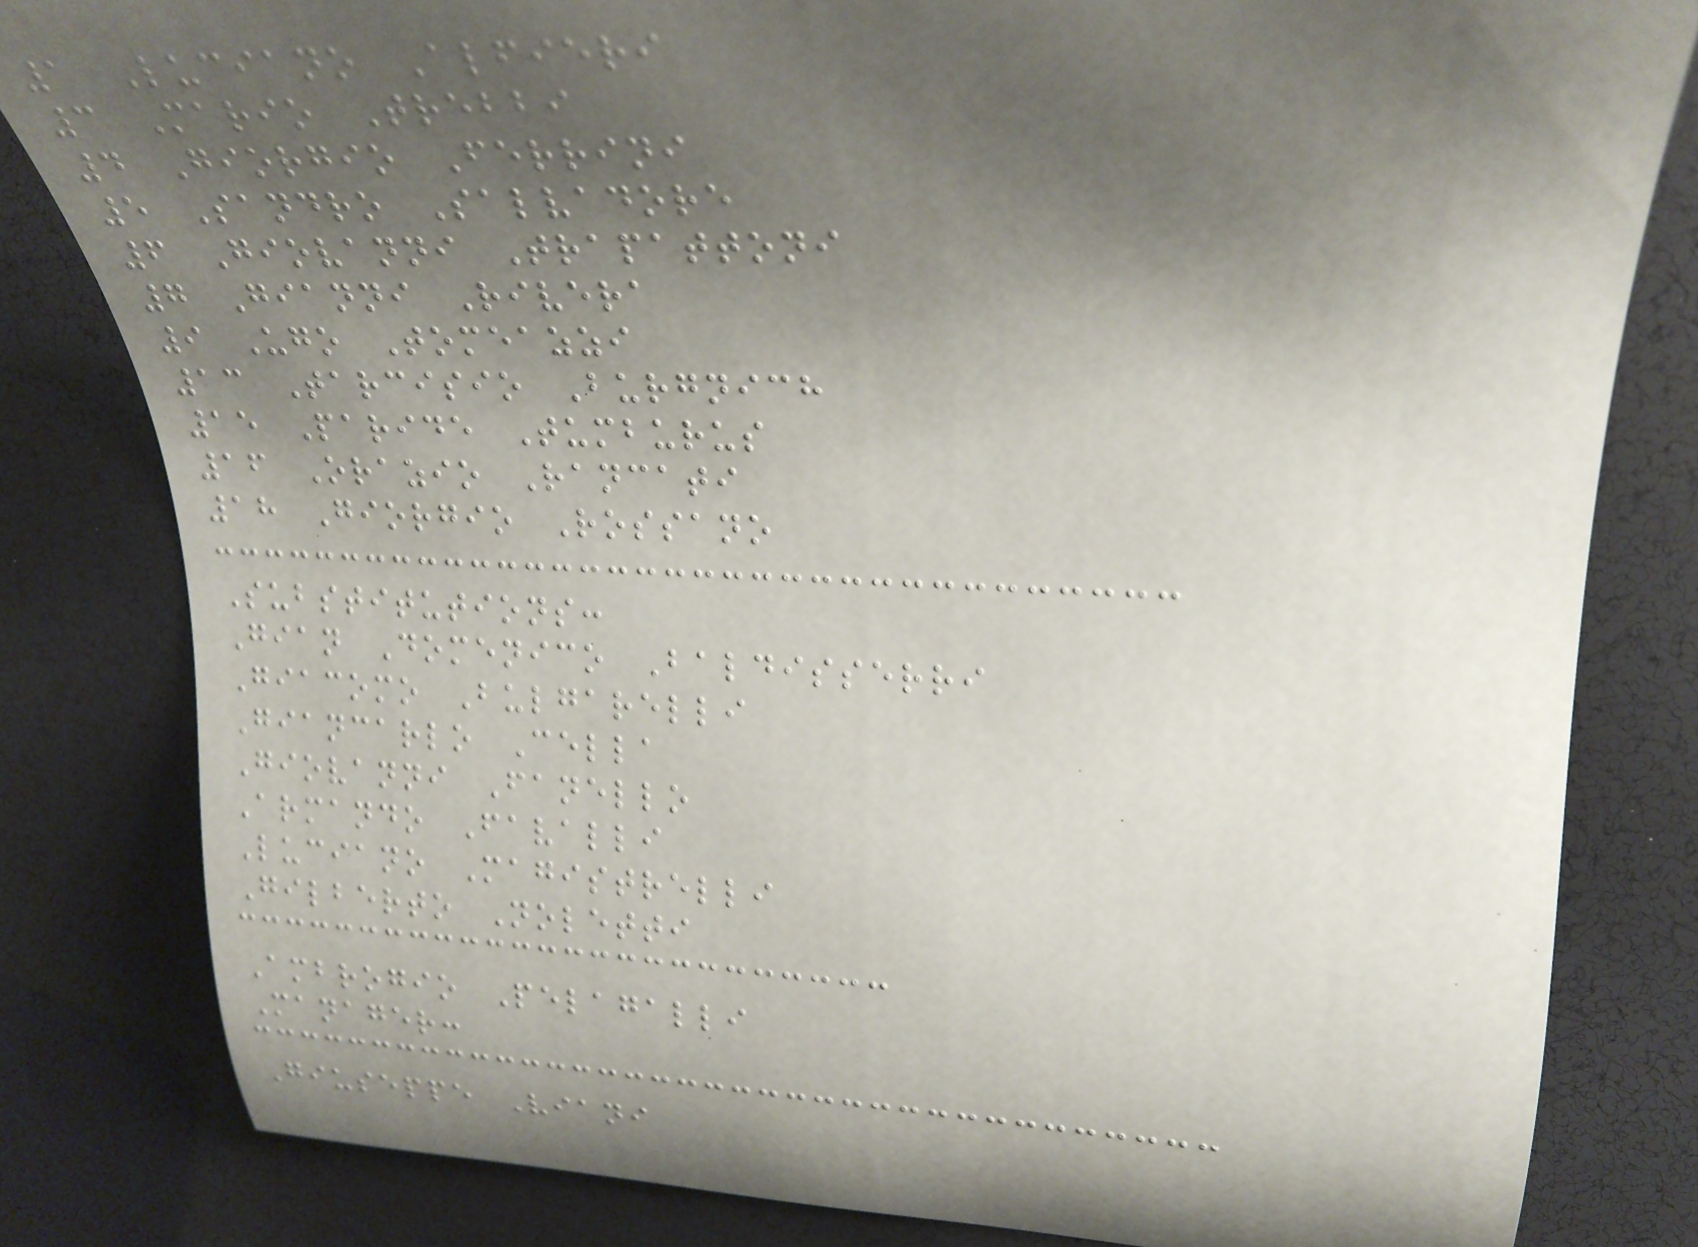1 Luciano Alfieri
3 Mario Trebbi
4 Giorgio Ferrini
5 Sandro Salvadore
6 Giovanni Trapattoni
7 Gianni Rivera
9 Ugo Tomeazzi
13 Tarcisio Burgnich
15 Paride Tumburus
16 Orazio Rancati
18 Giorgio Rossano
Substitutions:
Gian Domenico Baldisserri
Giacomo Bulgarelli
Giancarlo Cella
Giovanni Fanello
Armando Favalli
Luciano Magistrelli
Gilberto Noletti
Ambrogio Pelagalli
Manager:
Giuseppe Viani
